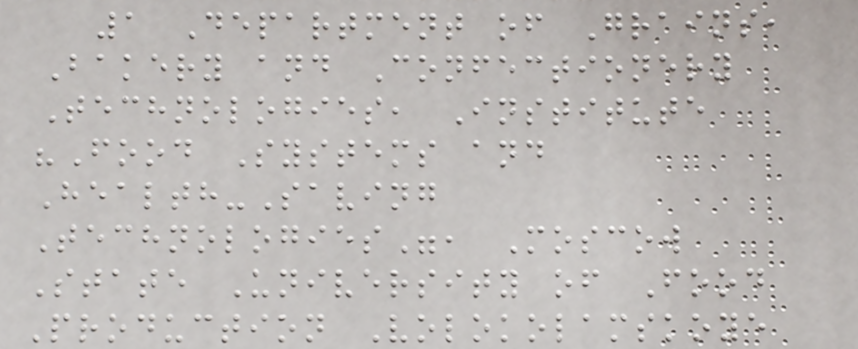1 Department of Grains,
Bakery and Confectionery
Technologies, Institute
"Food Systems and
Health-Saving
Technologies", Moscow
State University of Food
Production Volokolamskoye
